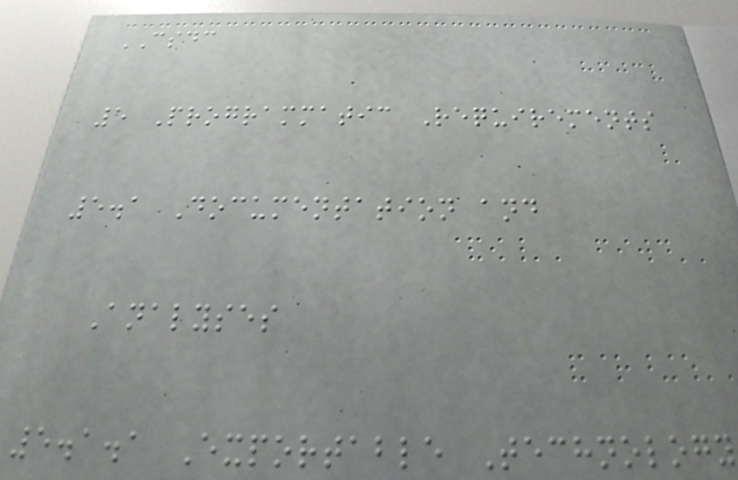CSDC
5 Programmatic Requirements
5.1 Documentation and
Analyses
5.1.1 Exportable Technology
